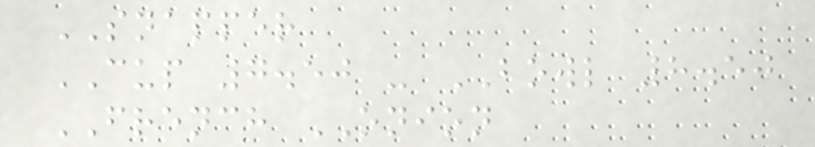SNAPPER
CUP 7.50 - BOWL 8.50
FRENCH ONION
